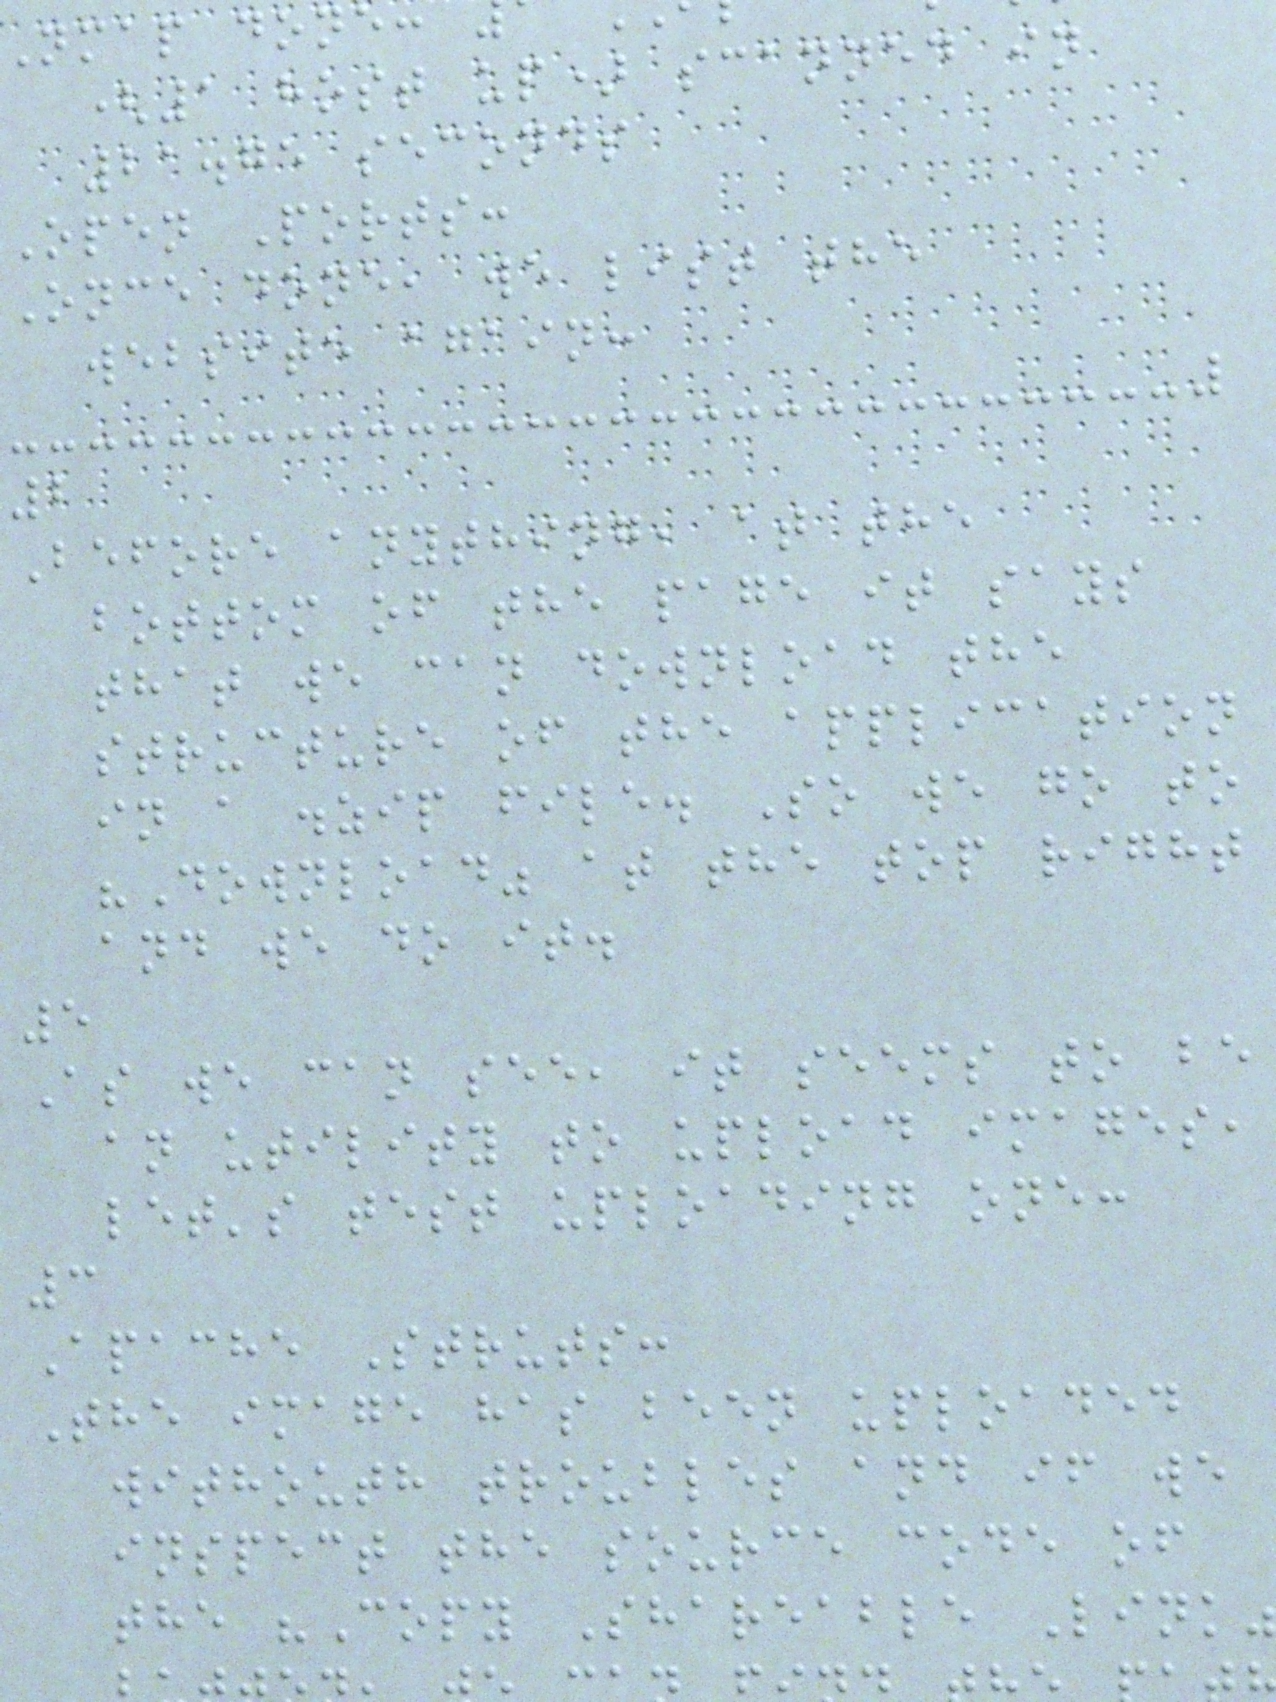Nmap done:
(1 host up) scanned in
21.75 seconds
Open Ports:
Once done, we list the
website again:
2
Before anything, at the
bottom of the page it says
that we can download the
structure of the application
in a .zip file. So we go to
"Download" at the top right
and we do it.
5
As we can see, it seems to be
an utility to upload images,
let's test uploading one:
3
Apache Struts:
The image has been uploaded
withouth troubles and if we
inspect the source code of
the "Copy Shareable Link"
